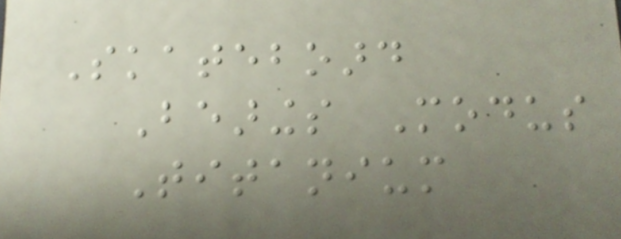Skateboard
Bearings Modus
Titanium
